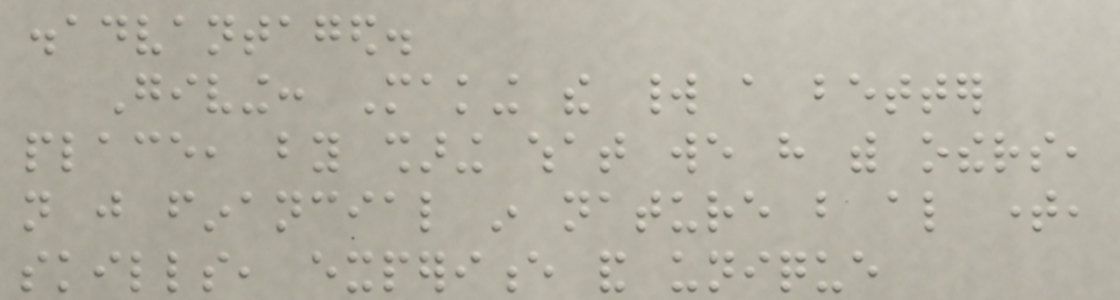disadvantaged.
Giving: Making the world a better
place, by sharing what we have with others,
not just financial in nature but also time,
skills, experience and unique
